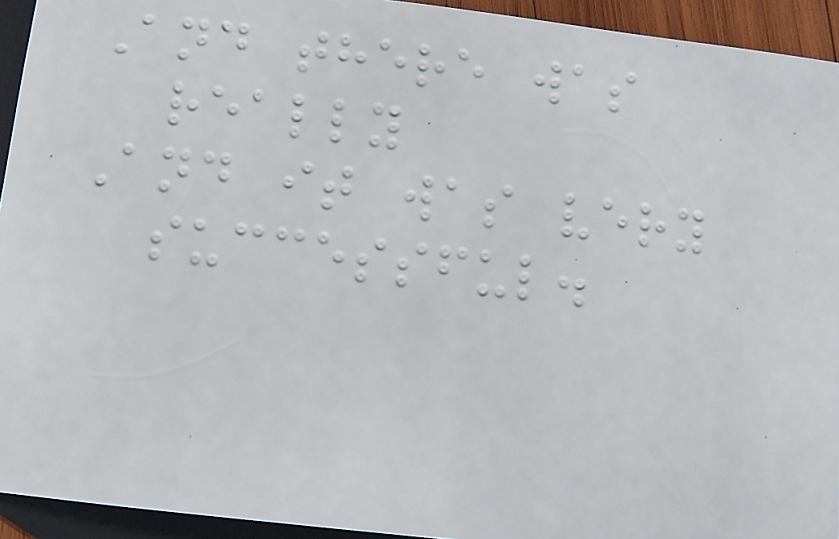And there was
really
And it was very
successful.
